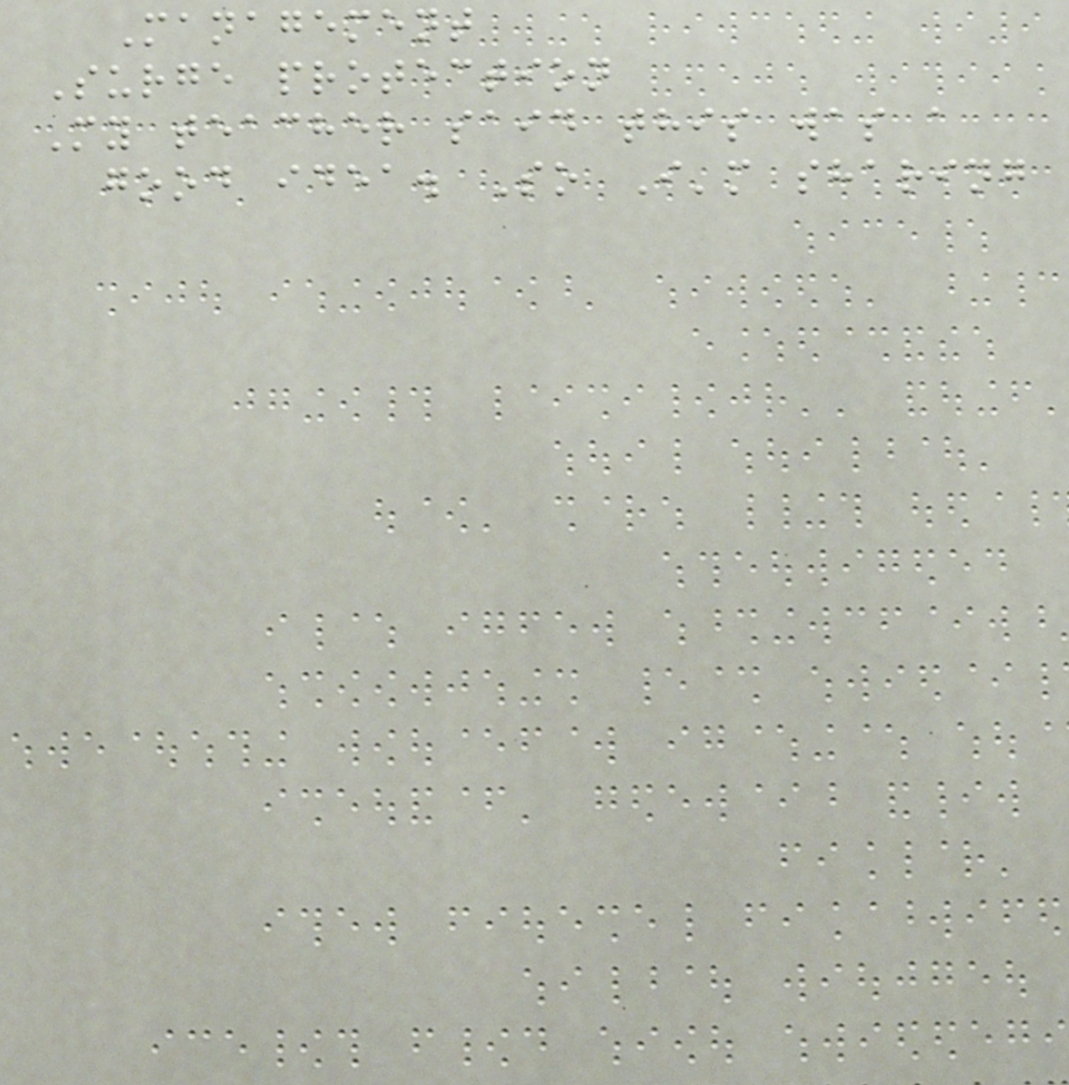Management
Surge protection
My teacher said this was a
good idea. So I'm sharing
